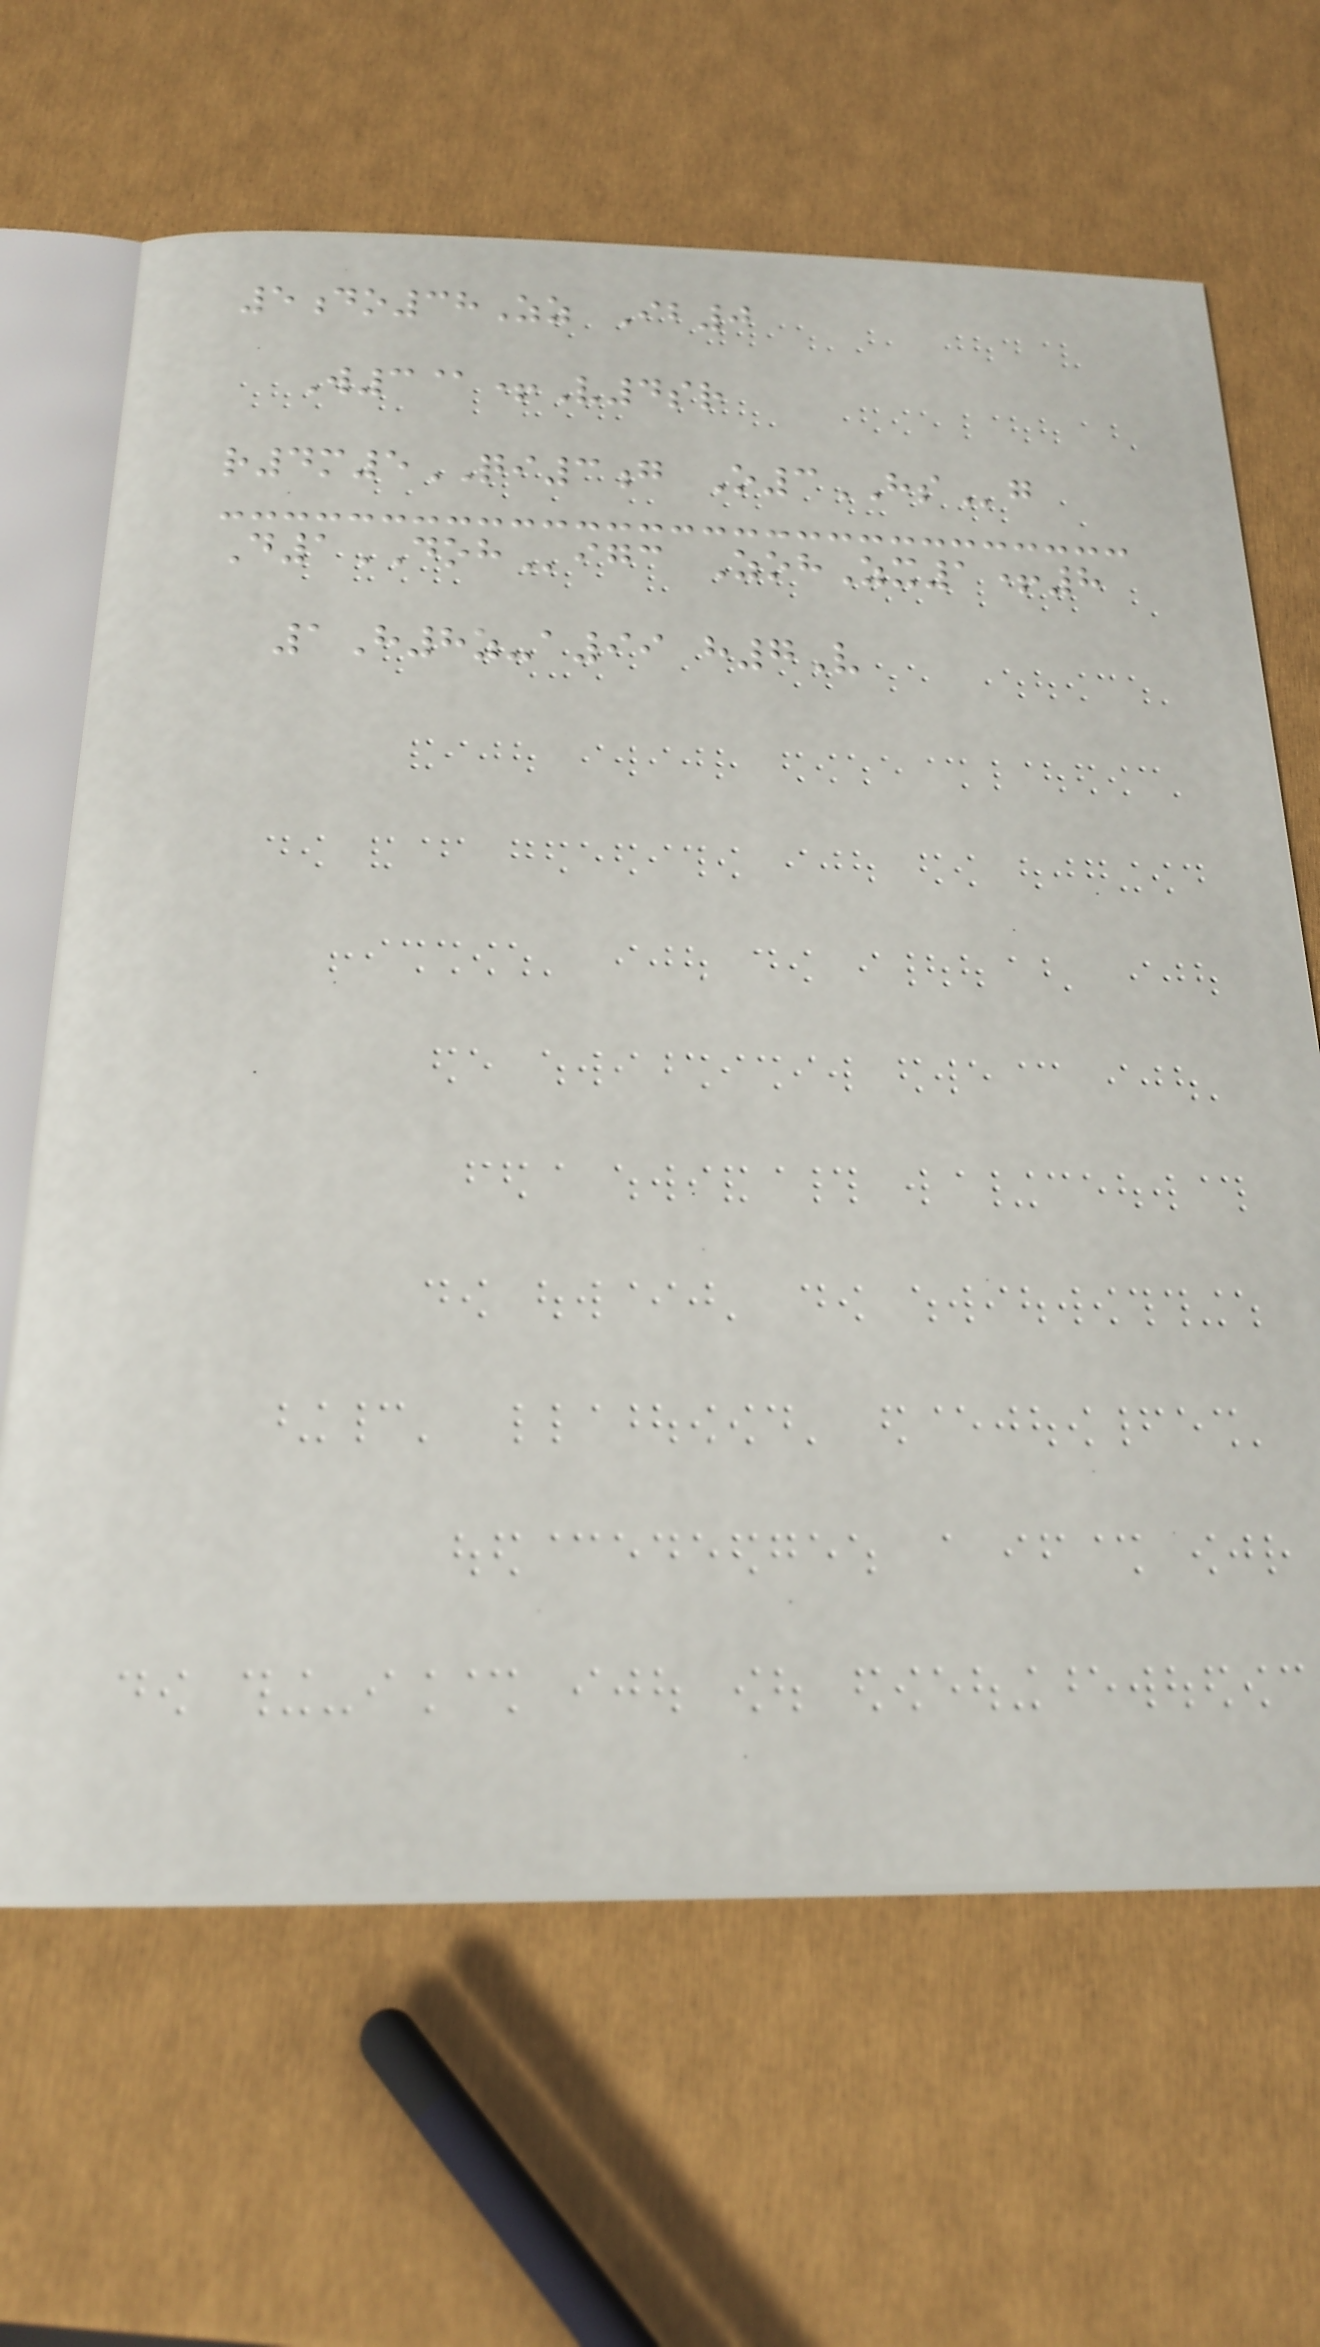5do38Zz Ib0
W3@+V4sr
r4m5QI3g O3HSg
D1DOHigc ZohZx1+8
1H8z-a99 h7V
